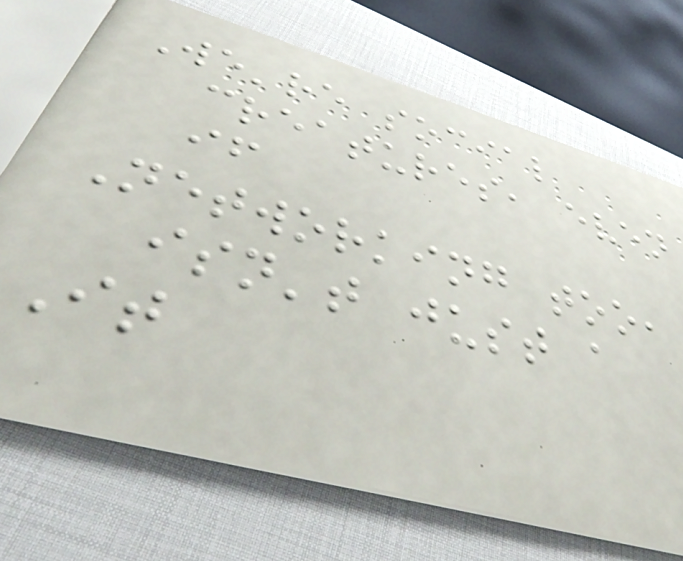We're social
creatures, even
if
Networking too,
isn't just a
It
